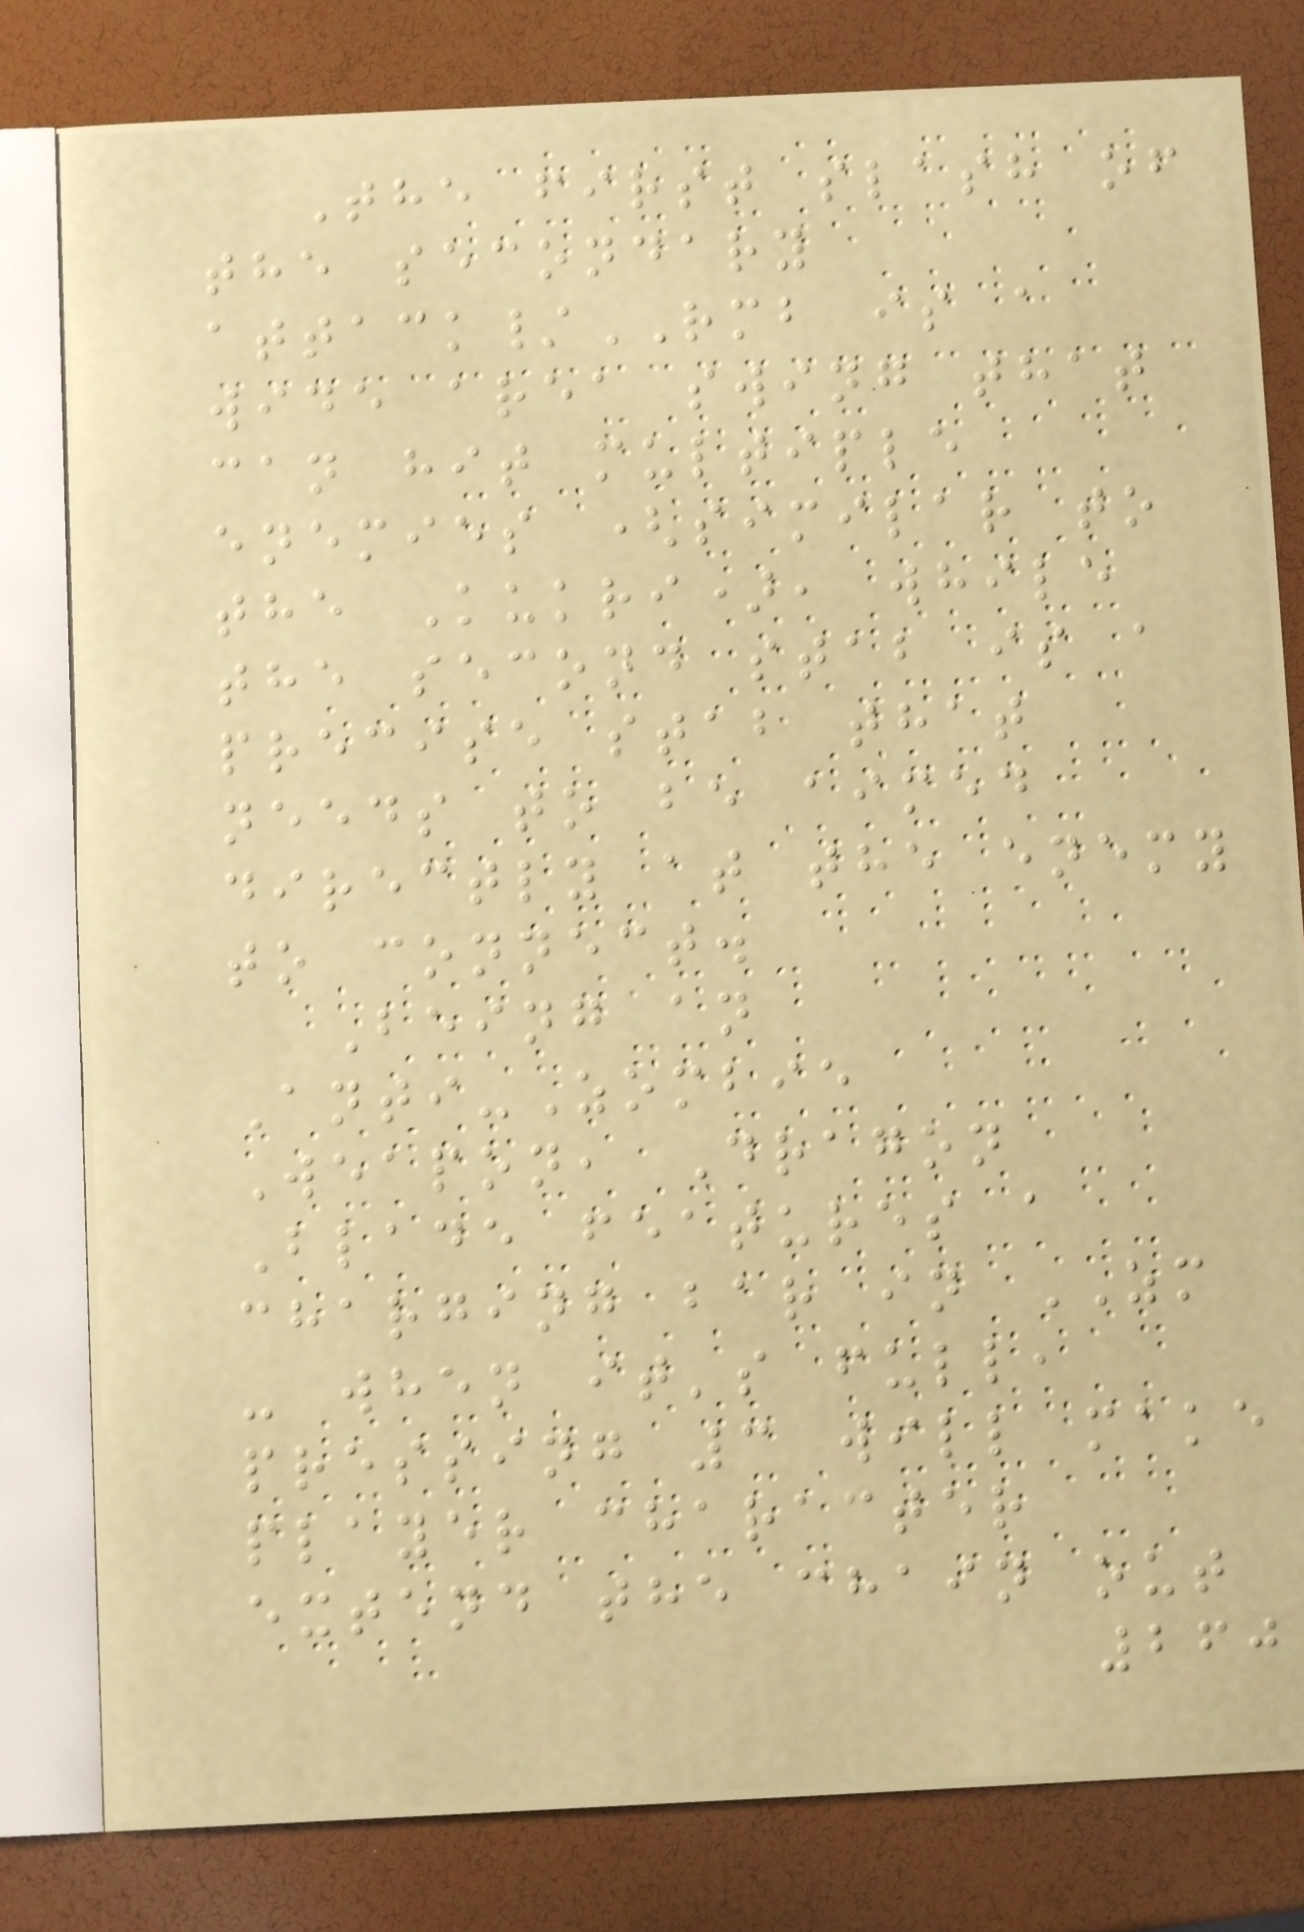The first slash of
the secondary
attack/RMB is a
wide area swing that
can hit multiple
enemies (similar to
the Kukri), while
the second stab is a
precise stab that
needs to be aimed
directly at the enemy
to connect.
Being an
Anti-Zombie
Weapon, Dragon
Blade features a
charging bar in ZM
- when it's full,
pressing 3 will make
player character
extend the chain out
260
